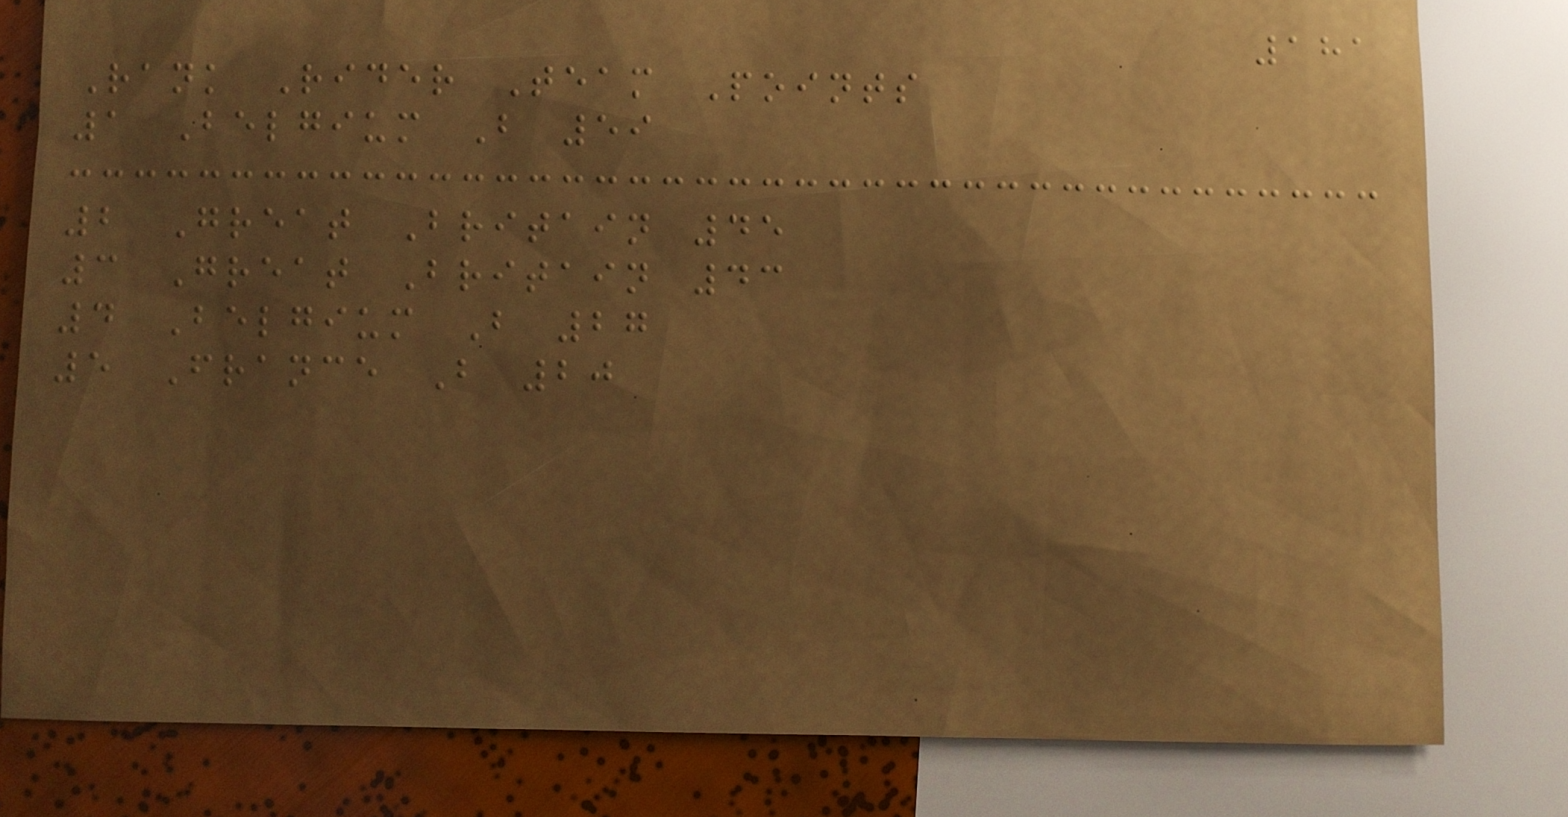181
Rank Rider Team Points
1 Belgium B 59
2 Great Britain 45
3 Great Britain 43
4 Belgium B 27
5 France B 20
